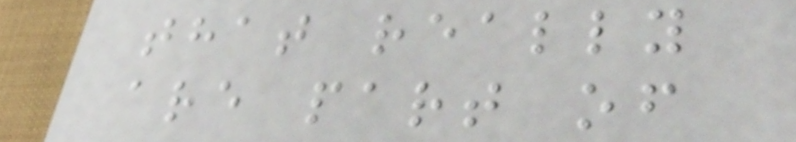that really
are part of
